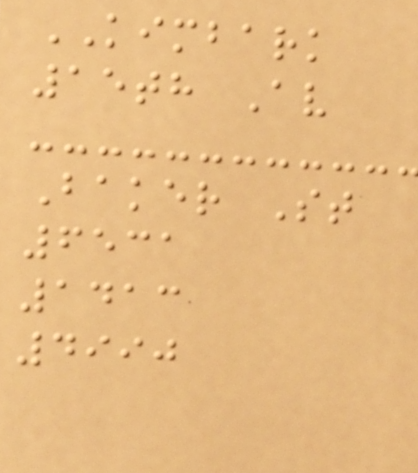KIMBARK
15th Av
Baker St
6531
1413
4990
